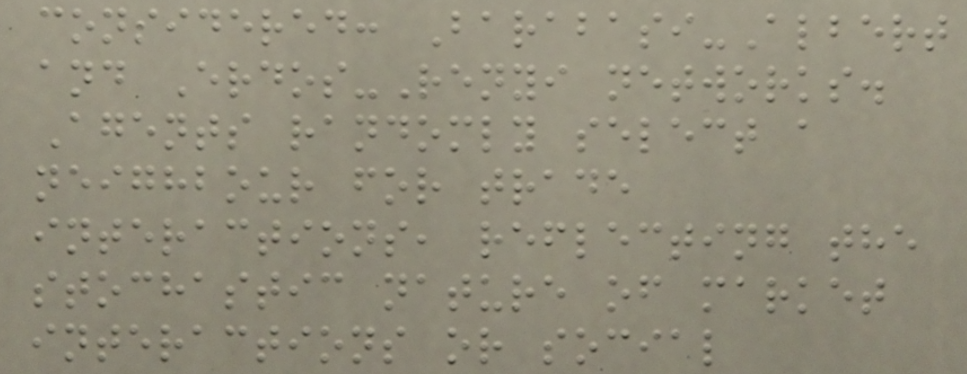considered: Barabasi-Albert
and Erdos-Renyi networks.
Agents randomly select a
neighbour for trade
interactions, reflecting the
stochastic nature of market
interactions or social
